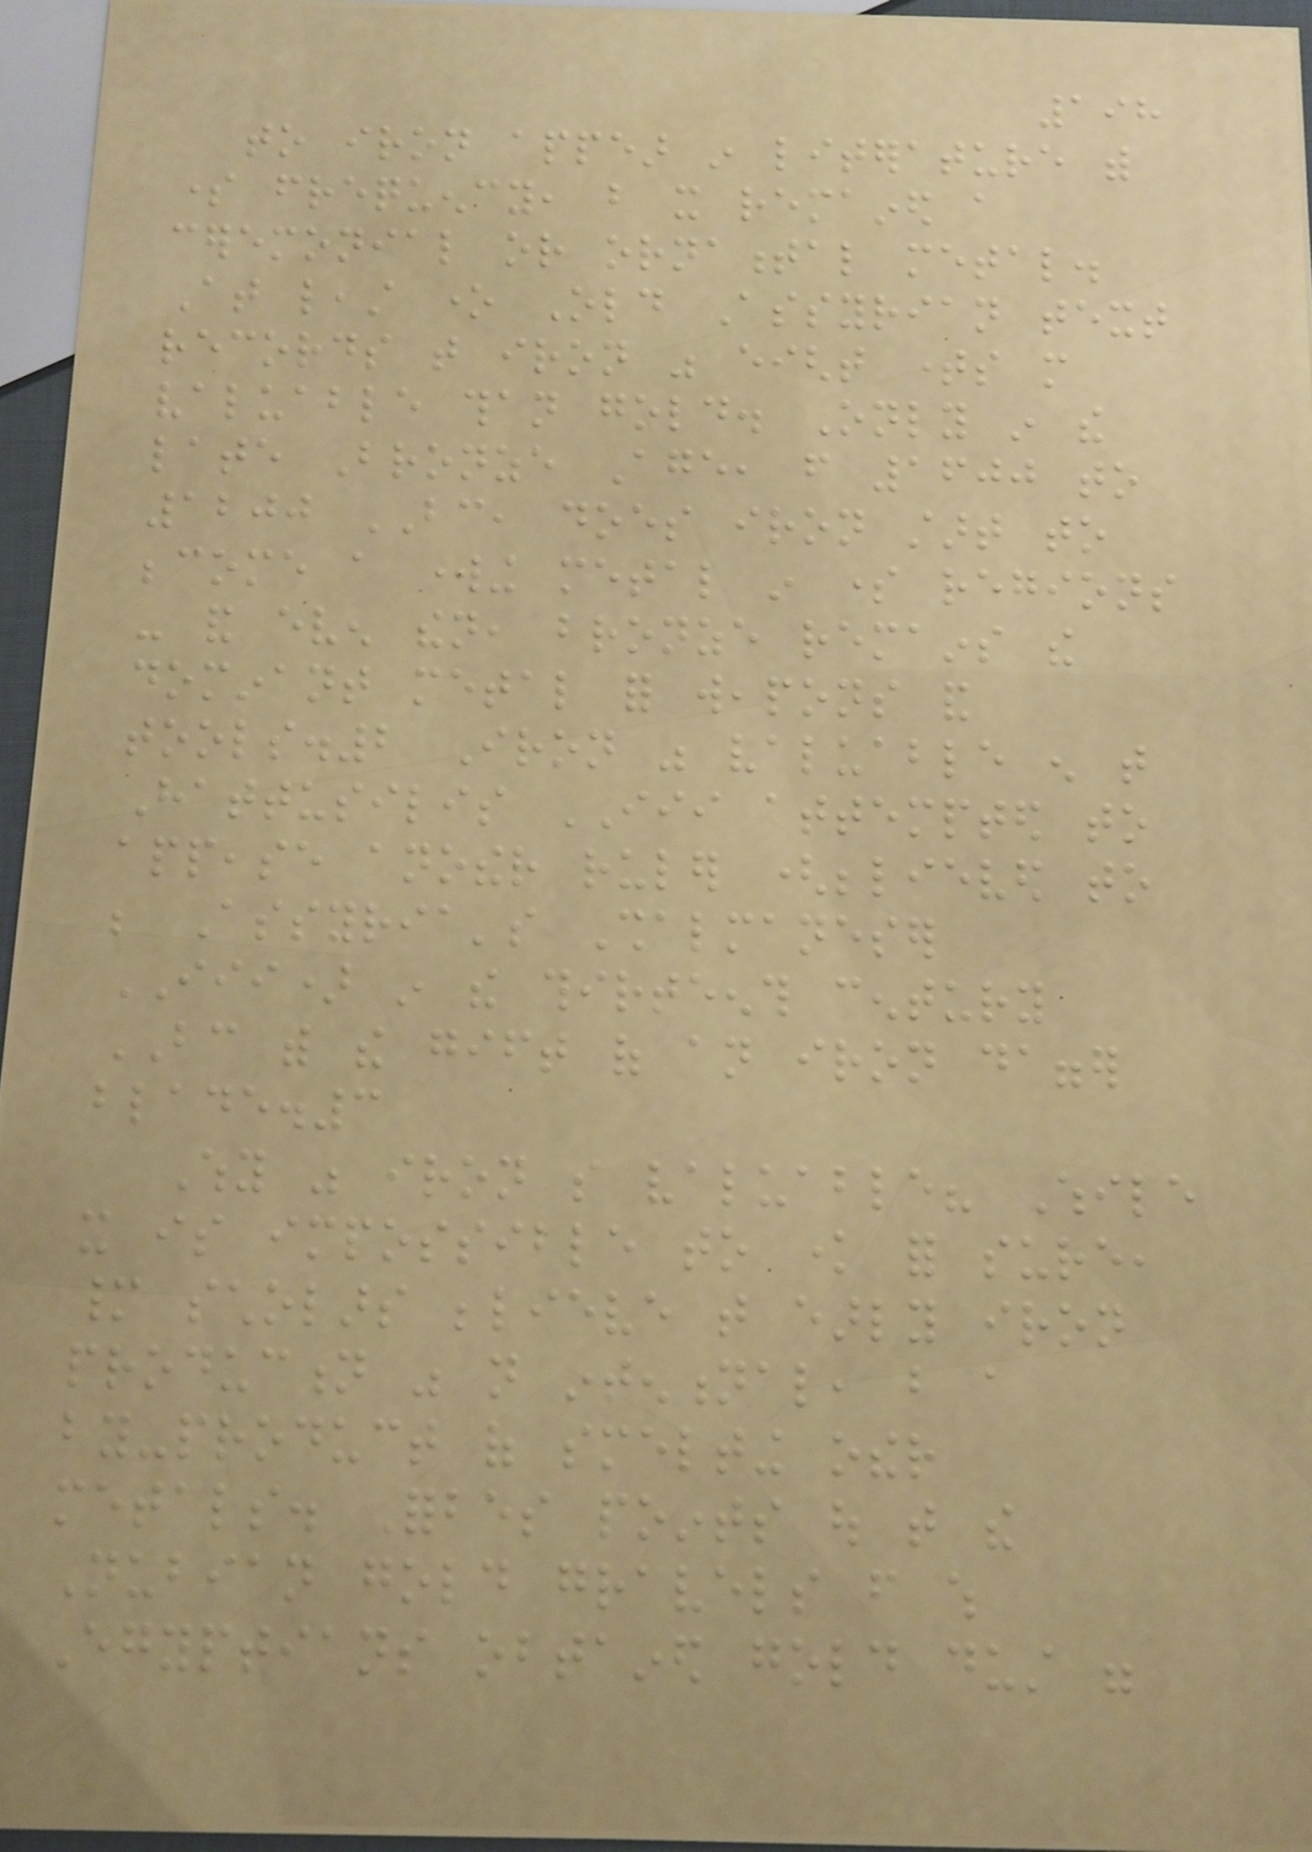198
to iron appear in literature with
some frequency, but it remained a
ceremonial or ornamental metal.
At least one Old Assyrian text
records that iron was eight times more
valuable than gold. Only in the
late Bronze Age, from 1600 to
1200 BC, does iron start to
become a working metal in some regions
- and even then, bronze remains the
dominant metal for weapons and
tools.2 Iron was valuable enough that
Hattusilis III attempted to
appease another ruler (believed to
be Assyria's Shalmaneser
III) in the thirteenth century
BC with the gift of an iron dagger
blade.3
Why was iron so valuable? While
it is impossible to know for sure,
many scholars believe that early iron
production was not intentional, but a
by-product of smelting other
metals. Forbes points out that the
Nubian gold gravels from which
Egyptians obtained gold dust were
